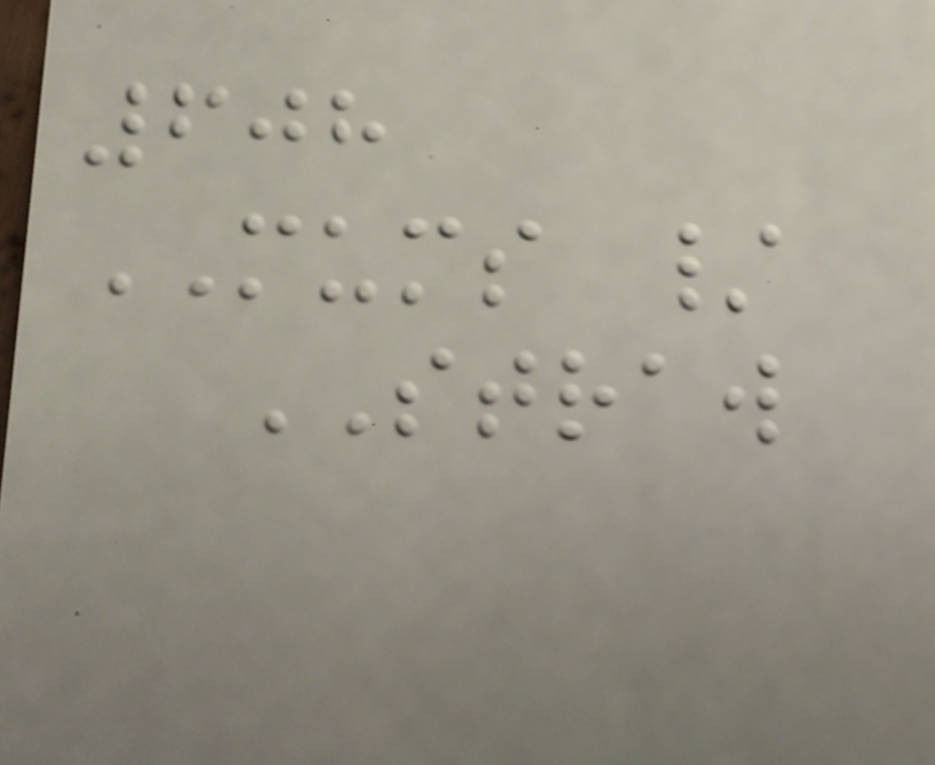608
MUMS /
STRAW
